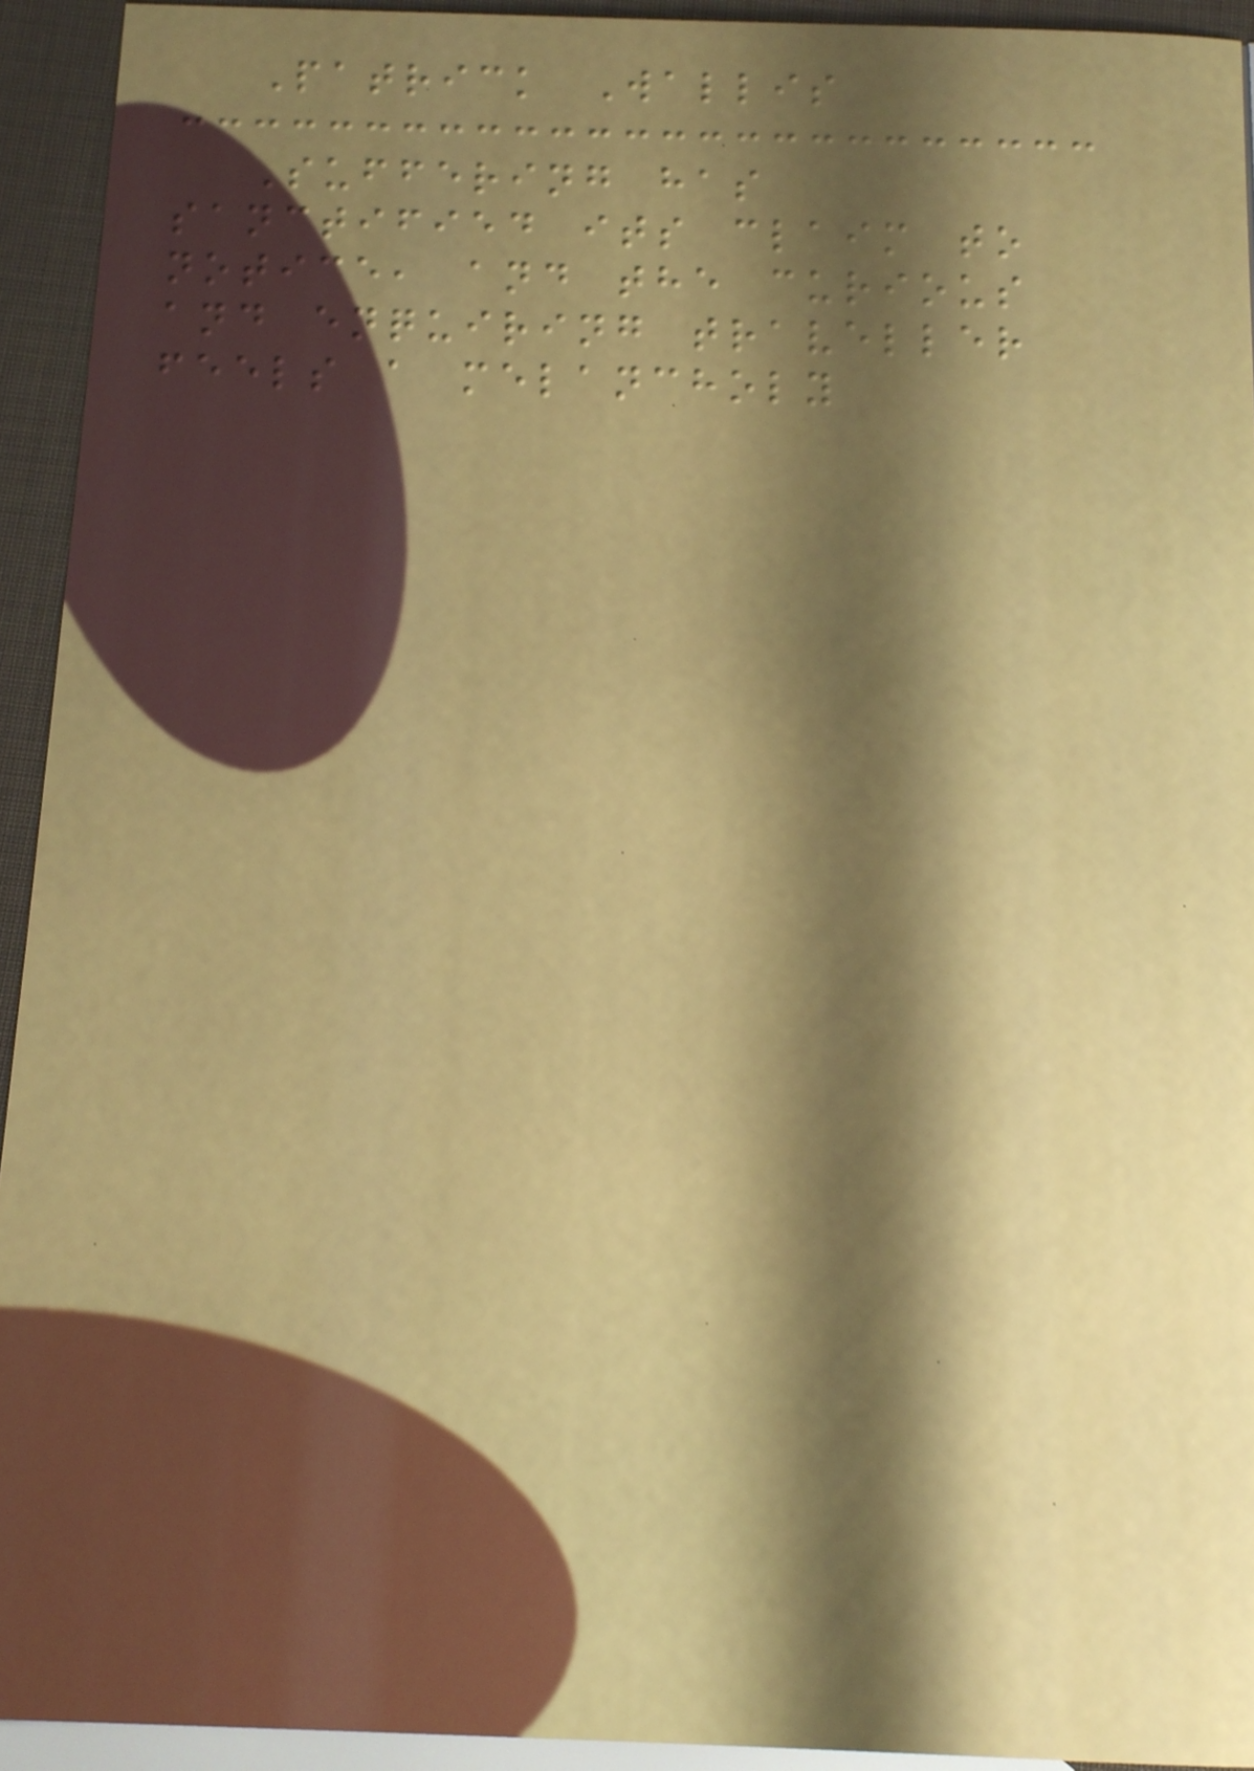Patrick Wallis
Suffering has
sanctified its claim to
notice, and the curious
and enquiring traveller
feels a melancholy
